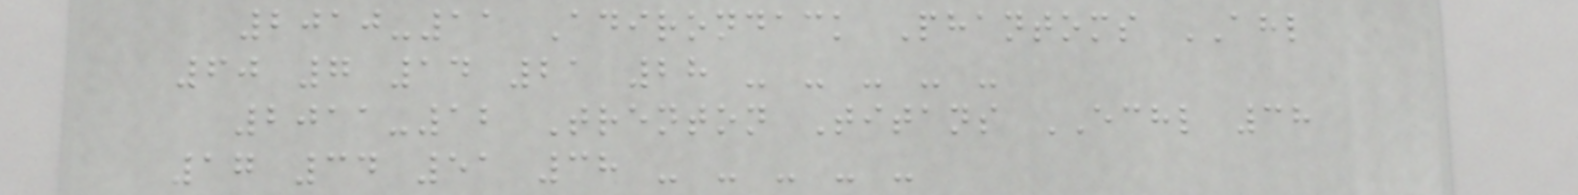2010-11 Adirondack Phantoms AHL
60 7 14 21 28 - - - - -
2011-12 Trenton Titans ECHL 38
17 34 51 38 - - - - -
